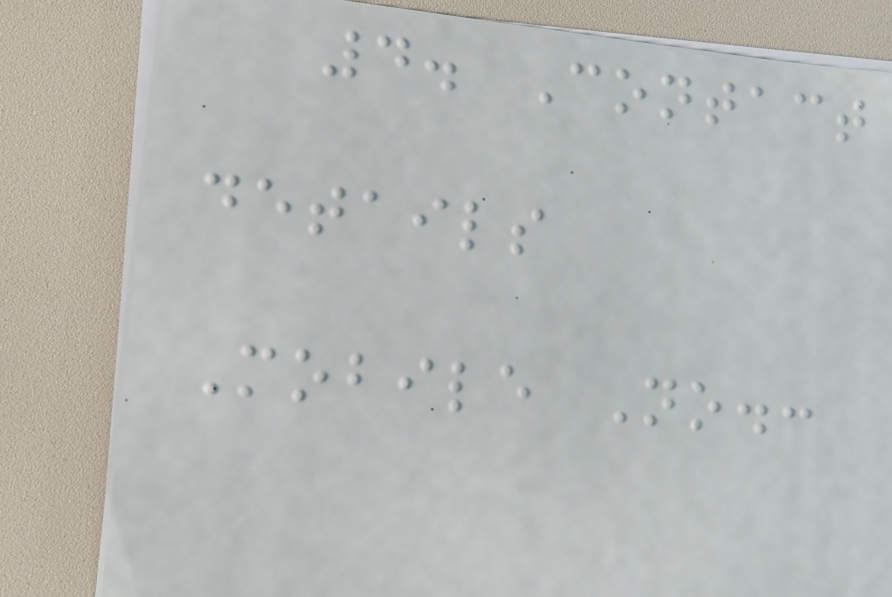4. Contact
details
Mobile No.:
